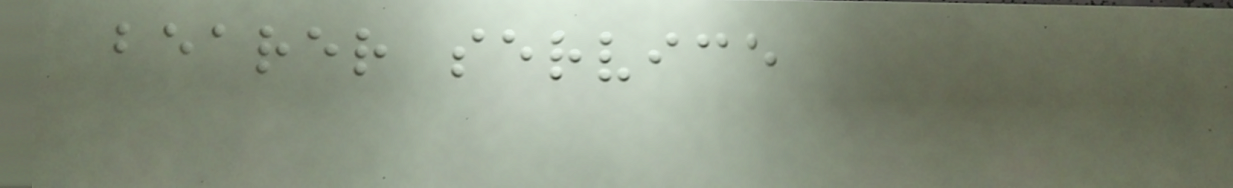bearer service
